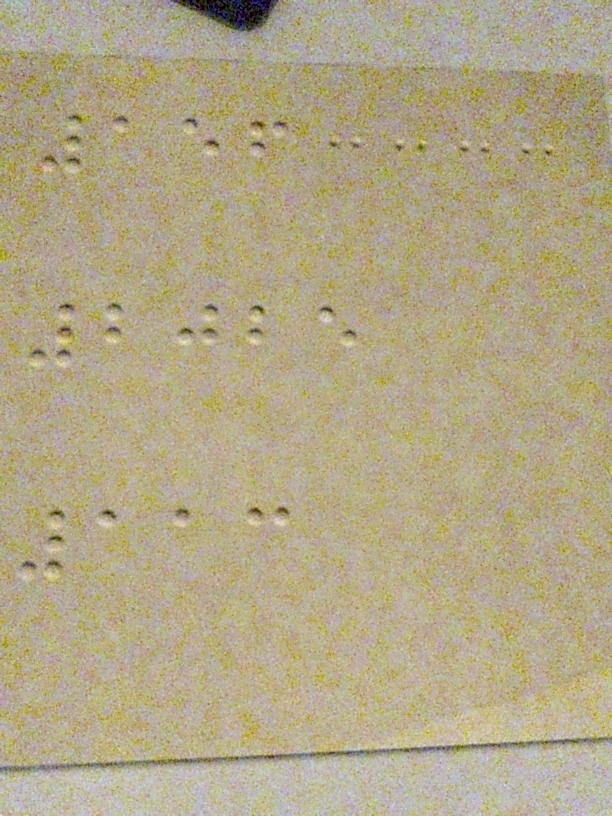156
2025
113
